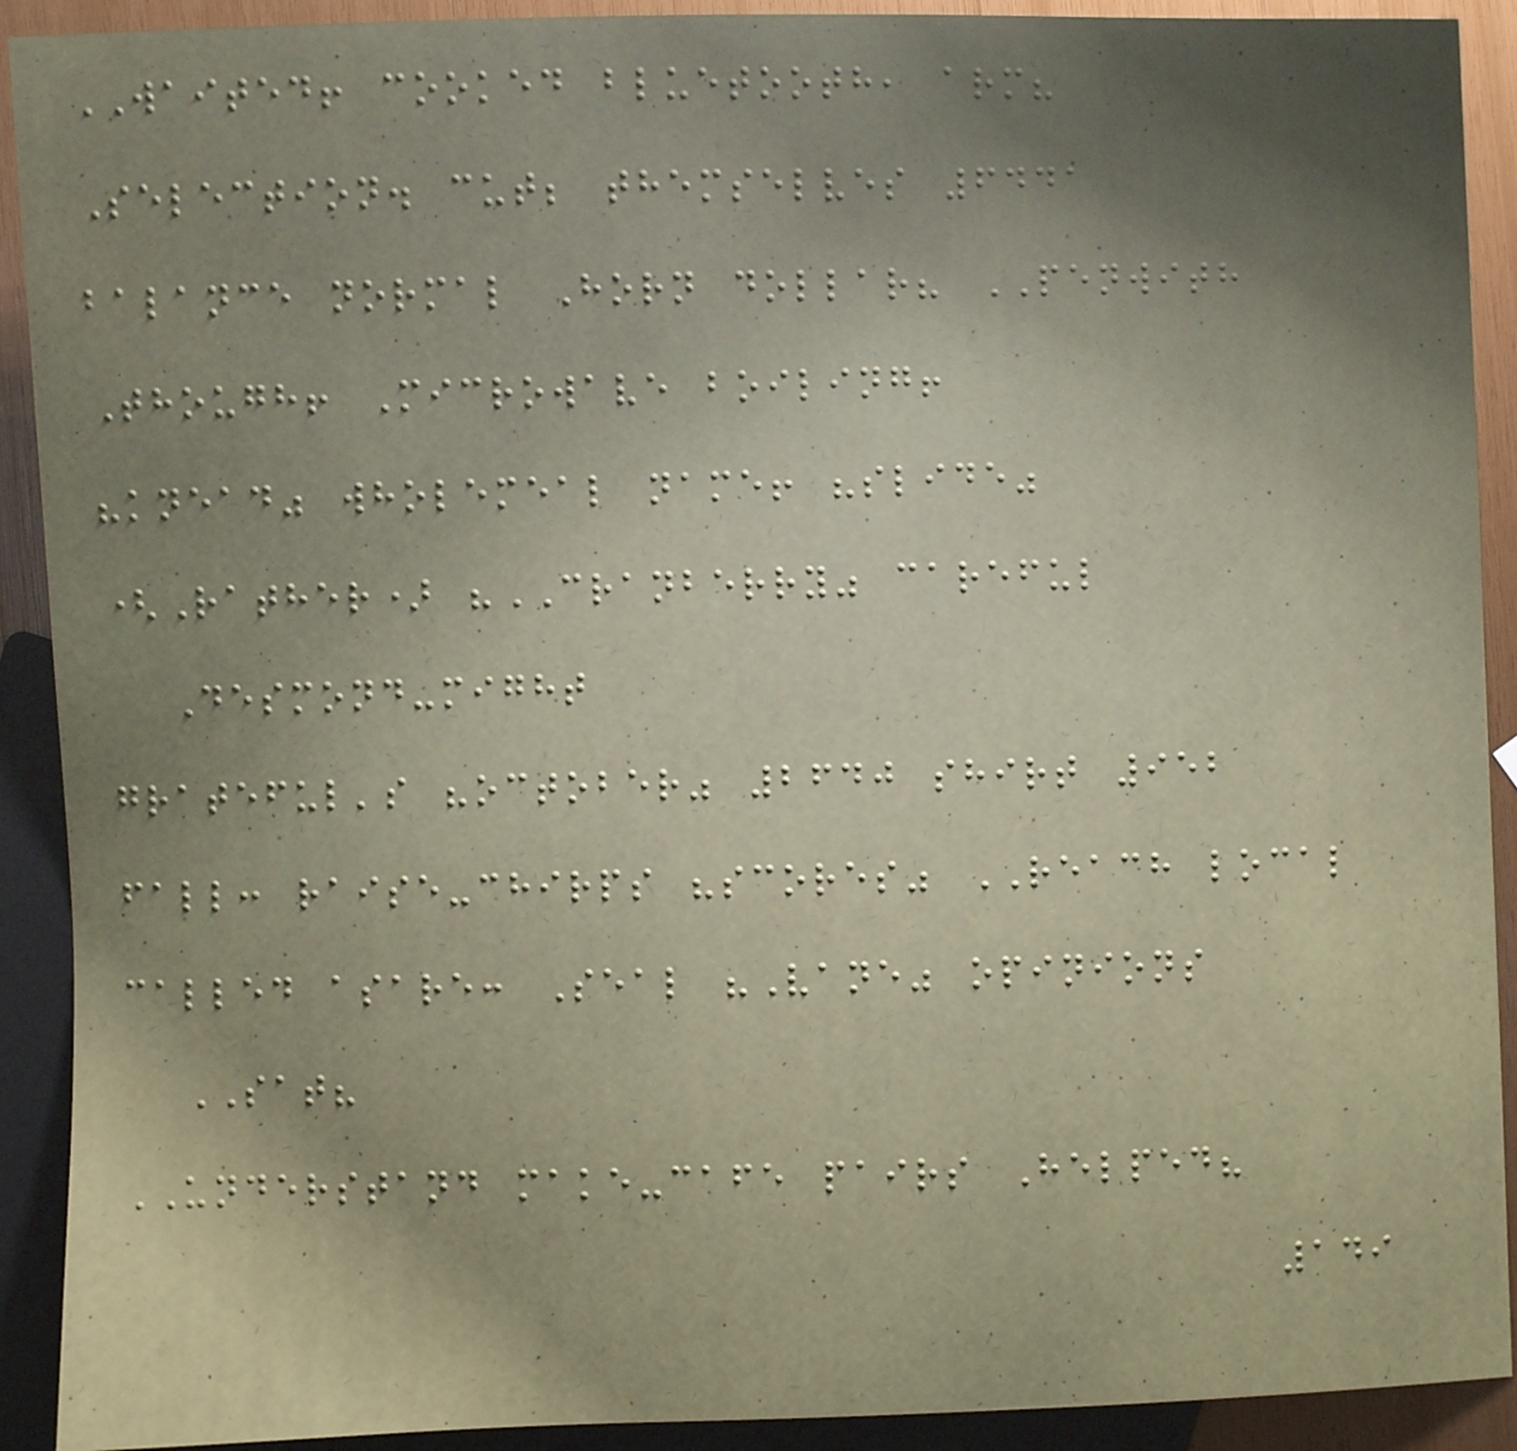WAITED! cooked bluetooth, arm?
Selection. cut; themselves 6441
balance normal Horn dollar? PENWITH
Though! Microwave boiling!
"knead" wholemeal name! "slide"
(Rather) "CRANBERRY" careful
Desmond-might
grateful's "october" 2640 shirt 952
fall: raise-chirps "scores" REACH local
called asare: Seal "Vane" opinions
SAT?
UNDERSTAND make-cafe pairs Helped?
149
